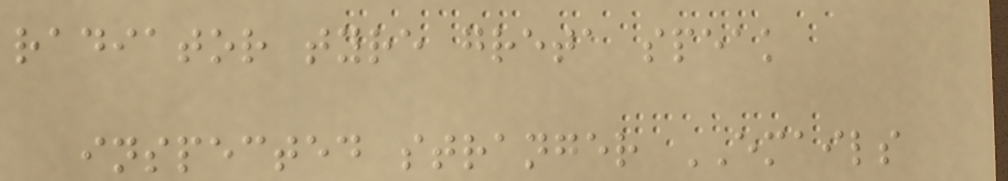radiator tyre greta speak
inspected stranger EMAILS
